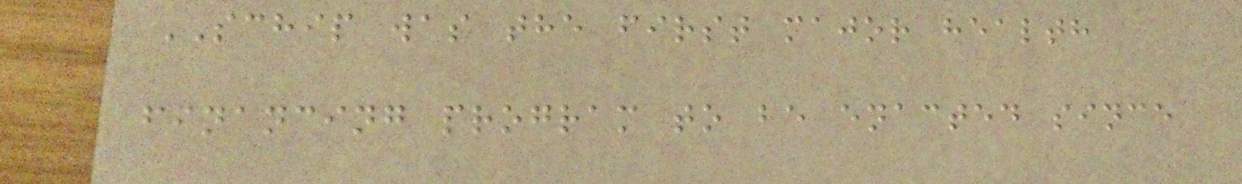SCHIP was the first major health
financing program to be enacted since
